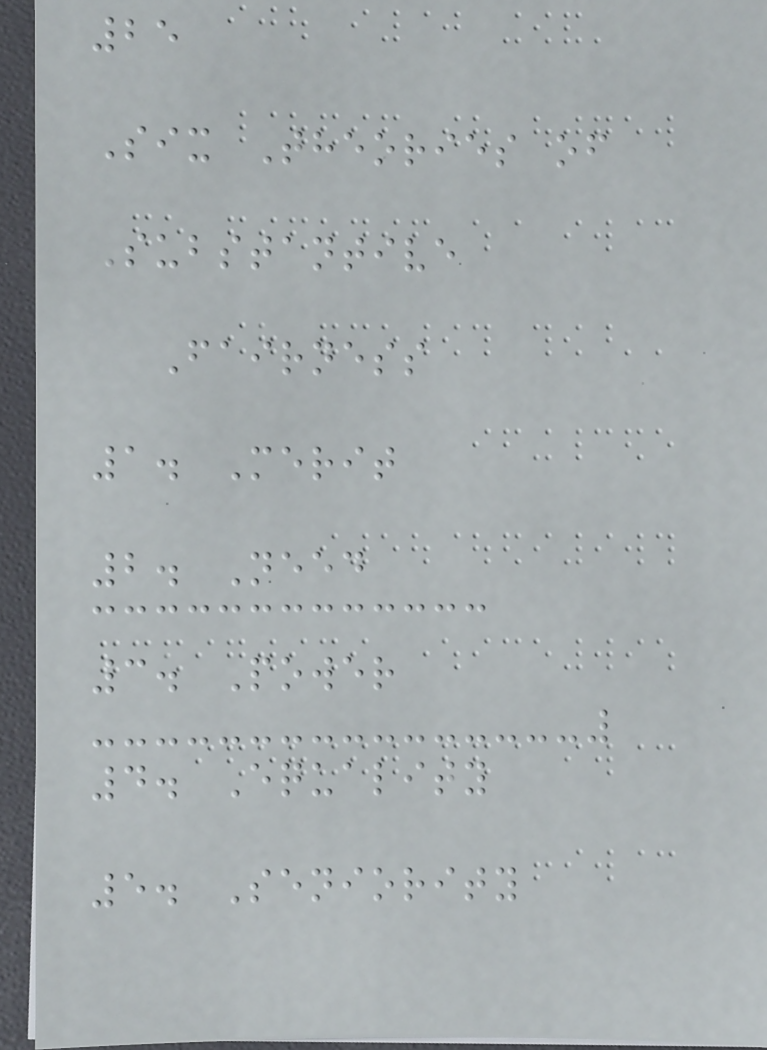25
Six Theories of
Substantive
Fairness
1. Merit
2. Need
3. Power
4. Equality
5. Seniority
